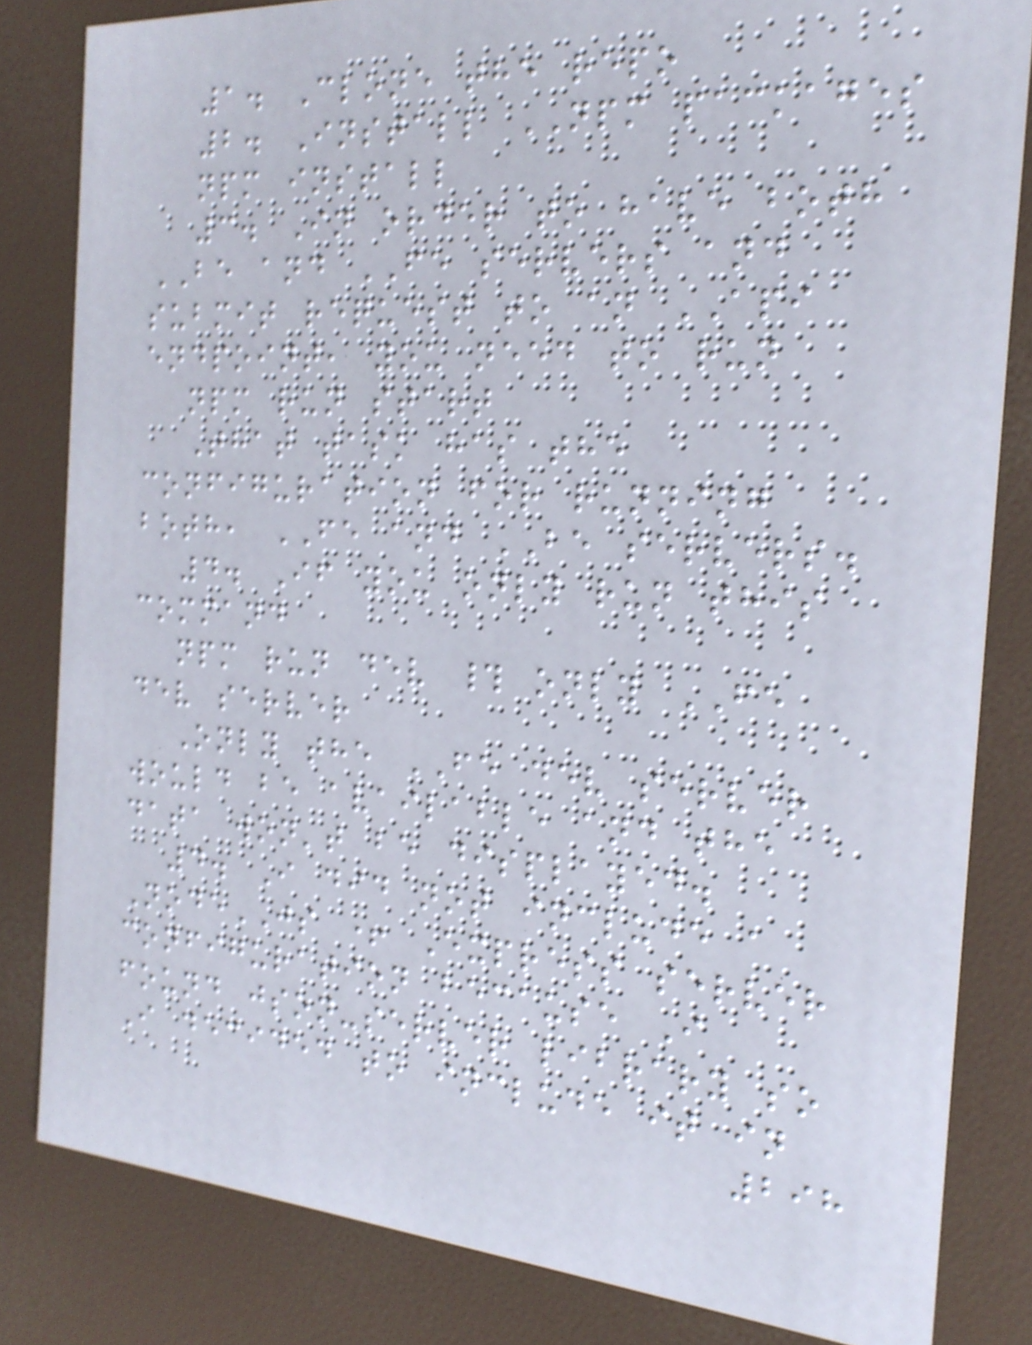1. Clone the repo
2. Install NPM packages
npm install
3. In order to have both
BE and FE servers and
submit request to an API
endpoint, you need to run
npm run start
That task has the
configuration for running
both, FE and BE servers.
4. If you only run this
command
npm run dev # only FE
dev server
Only the FE dev server
would be available and the
data won't be displayed.
4. I did not include a
NodeJS + Express server
configuration because I
found json-server library so
I decided to include it in
298
